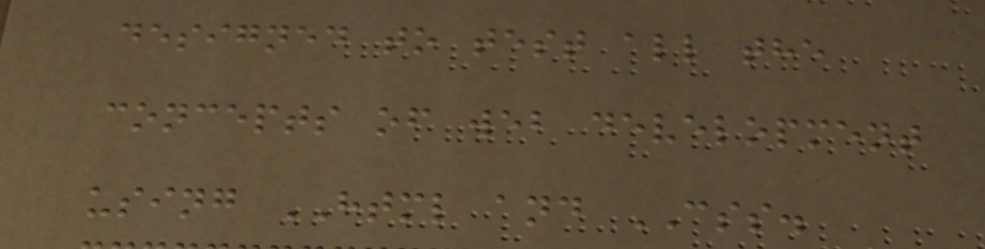designed to test all the
concepts of web development
using HTML and CSS.
